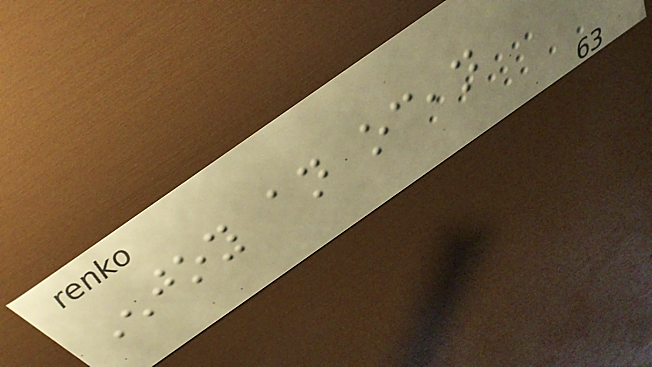Enjoy an ocean
